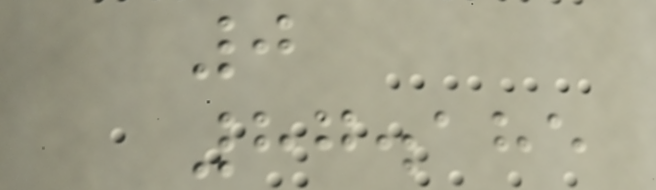0
87.185
